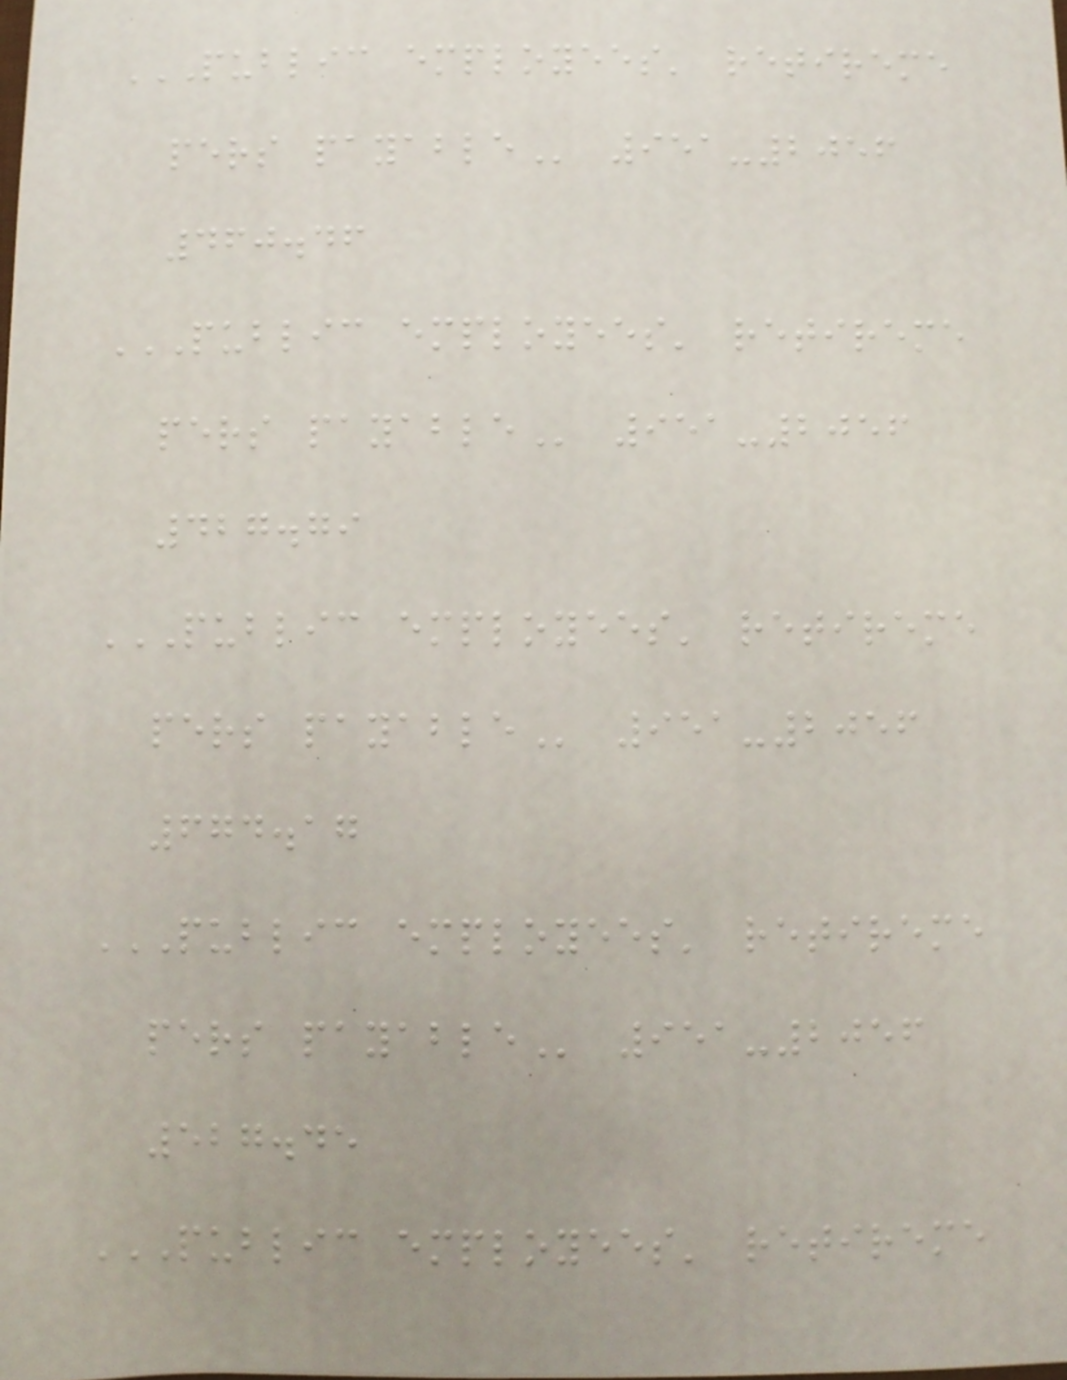PUBLIC EMPLOYEES' RETIREME
PERS PAYABLE 951-2056
460.46
PUBLIC EMPLOYEES' RETIREME
PERS PAYABLE 951-2056
427.79
PUBLIC EMPLOYEES' RETIREME
PERS PAYABLE 951-2056
674.17
PUBLIC EMPLOYEES' RETIREME
PERS PAYABLE 951-2056
527.45
PUBLIC EMPLOYEES' RETIREME
